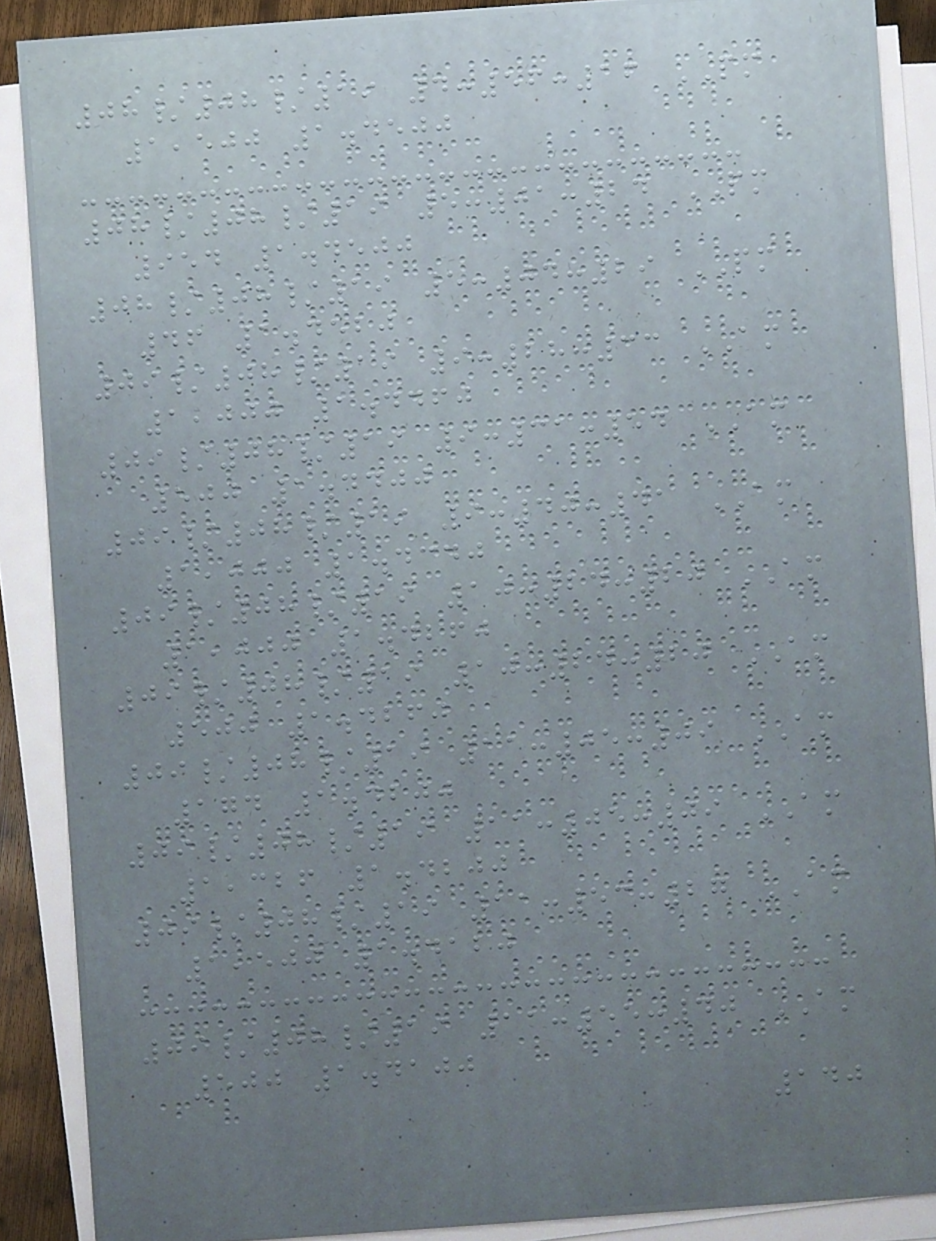08/08/19 4:56:16 PM
1,500 1.4500
08/08/19 5:01:24 PM
954 1.4500
08/08/19 5:04:29 PM
46 1.4520
09/08/19 9:28:33 AM
1,000 1.4460
09/08/19 9:31:54 AM
500 1.4400
09/08/19 9:40:41 AM
1,000 1.4340
09/08/19 10:24:20 AM
1,000 1.4260
09/08/19 10:24:20 AM
500 1.4260
09/08/19 11:05:09 AM
174 1.4200
09/08/19 11:05:09 AM
1,326 1.4200
09/08/19 11:53:27 AM
1,500 1.4120
09/08/19 11:55:40 AM
500 1.4100
140
